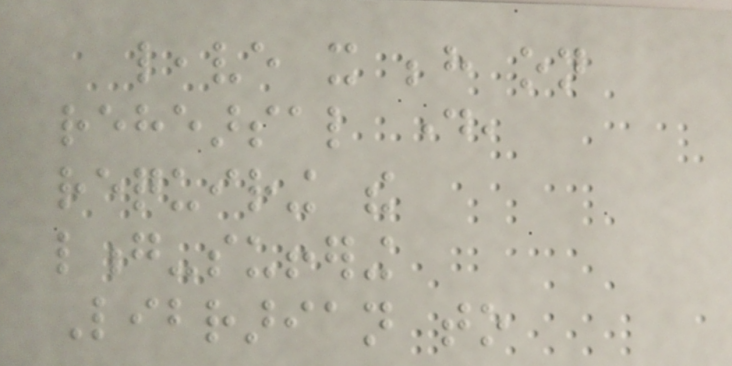leave it behind on
rehearsal day,
requiring the
long-suffering
Librarian to
